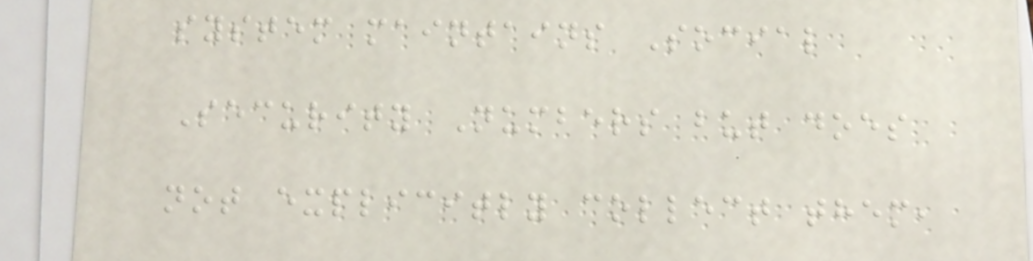system maintains Social
Security Numbers but does
not explicitly collect them,
